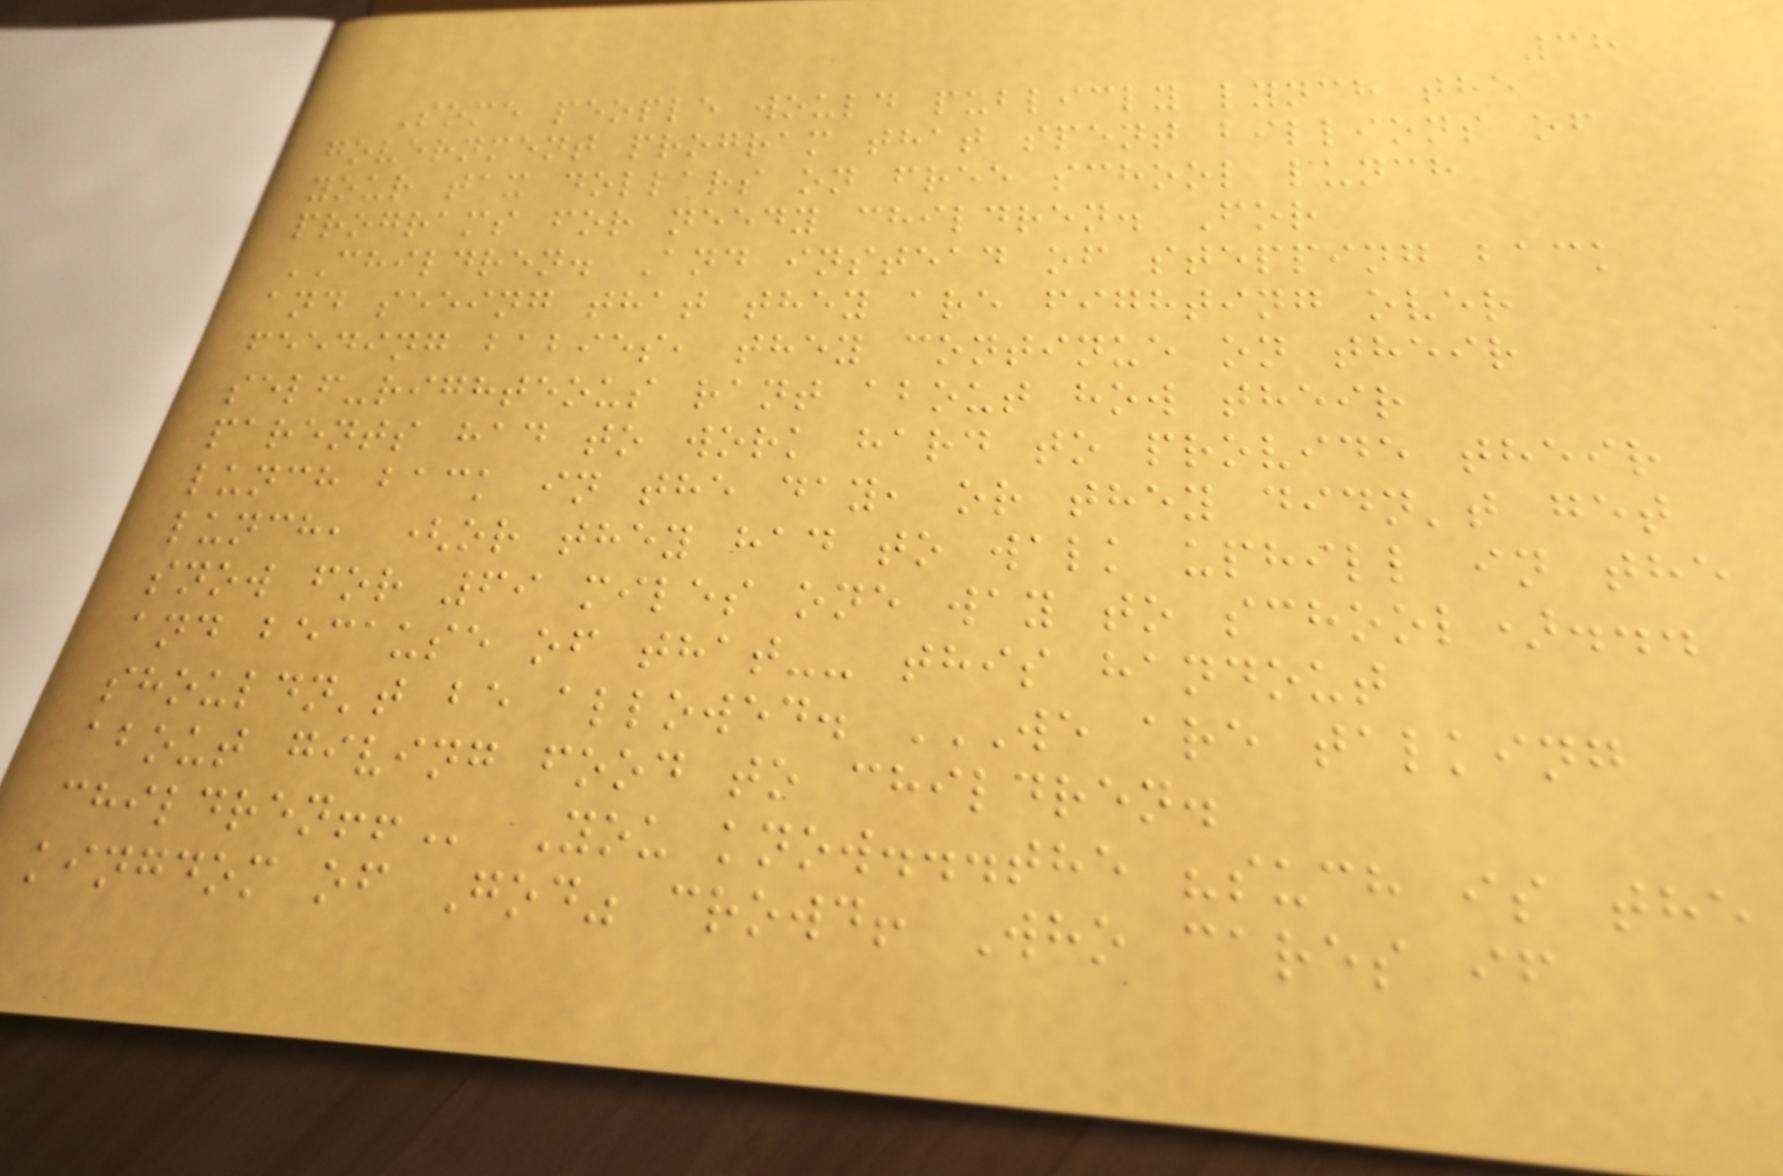38
Some people would publicly lynch the
government program that spent billions of
your tax dollars on free school lunch
programs for needy children. For
CHILDREN. And instead of stepping back
and seeing that they are fighting over
feeding babies, they continue on their
self-righteous rant about how their
parents had to work hard to provide their
lunch back in the day, or they didn't get
lunch, (or they had to walk uphill in the
snow for 69 miles one way to school)...
and because of that-- this handout
shouldn't be allowed. WE ARE TALKING
ABOUT GIVING FOOD TO CHILDREN.
CHILDREN!! You know...the "such is the
kingdom of God" crowd! Who cares if
